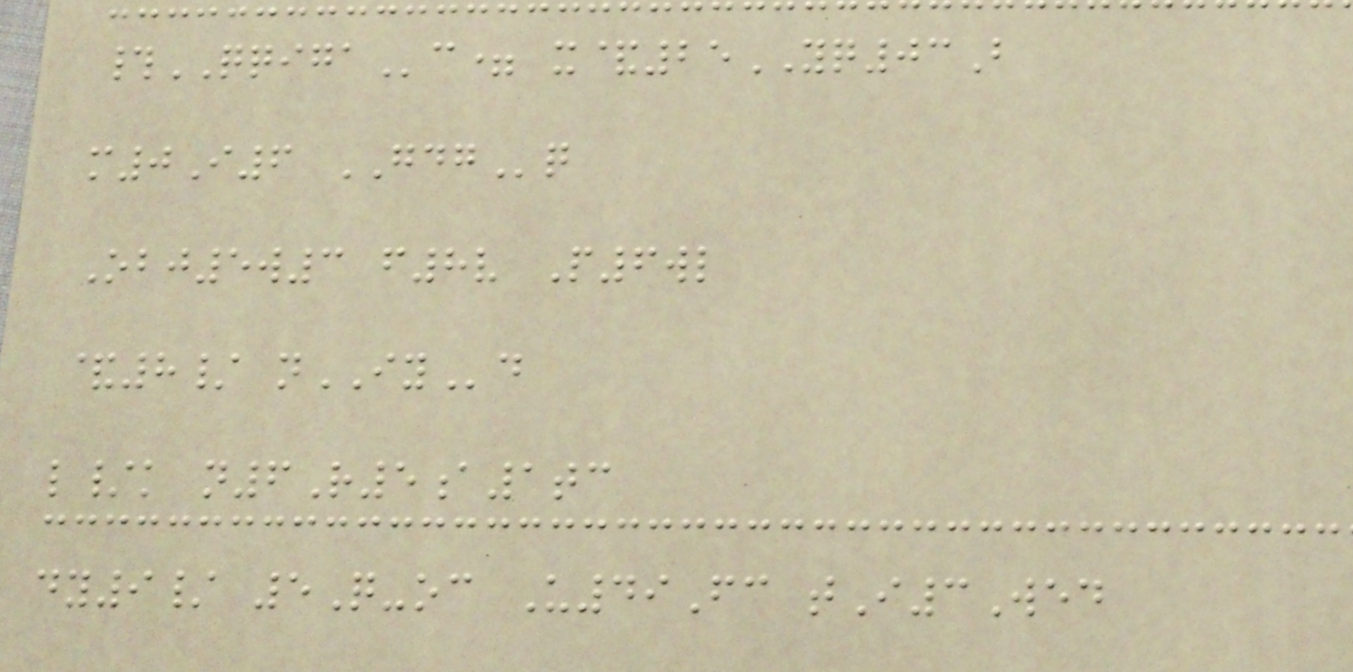#QQIGAc= x&25YQ03B
m0I6 GDGq
Obj5w3 f8v P6wl
&8/ nIYd
l/k n6R5a1tc
dy9/ 5Q-oc U49Fc tI3Wed
